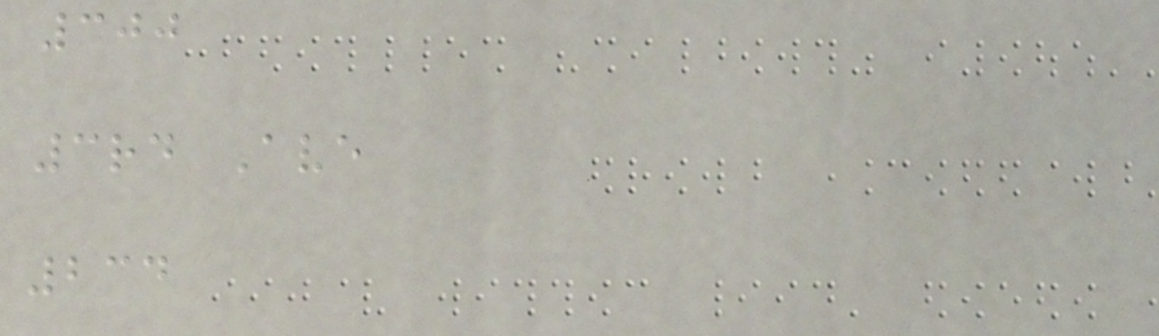300
3rd Ave
234
